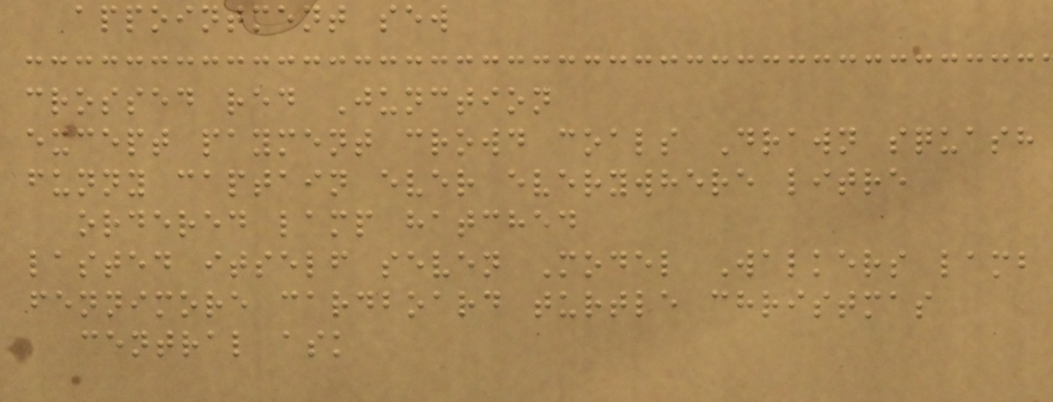appointment sew
crossed red Junction
except payment crowd coals Drawn squash
funny captain ever everywhere litre
ordered lamp hatched
lasted itself seven Model Walkers lamb
fennimore cardboard turtle christmas
central ask
